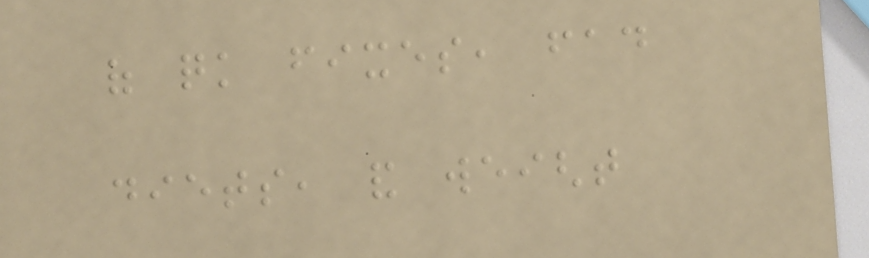of quick fixes, fad
diets, and weight
